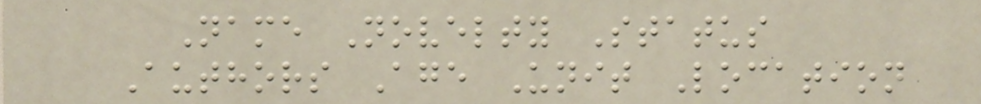Name Novelty Status
Authors Age Unit Location
